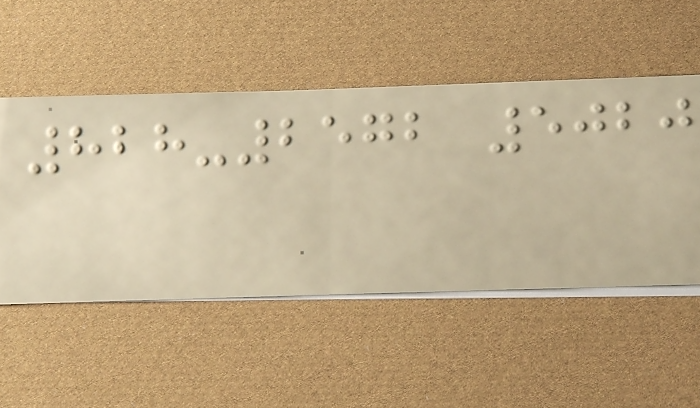828-2572 5020
